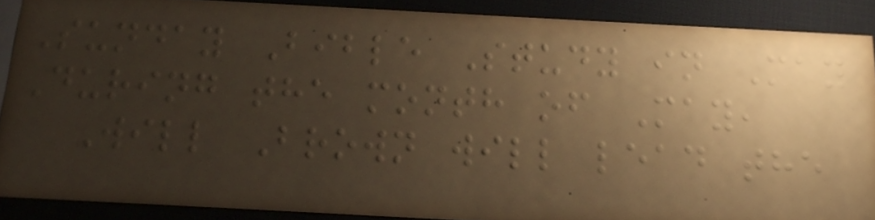Sunday Bible Study in May
During the month of May,
Will Brown will lead the
